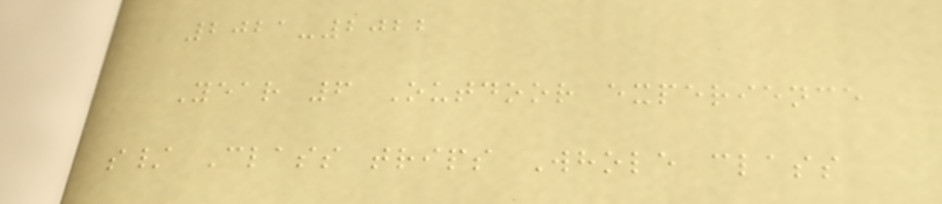2021-2022
Year 6 Outdoor experience
s/ Class trips Whole class
